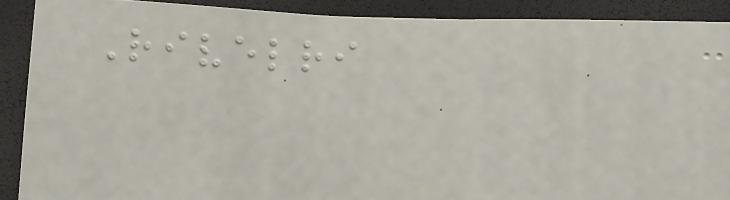Rivelri
